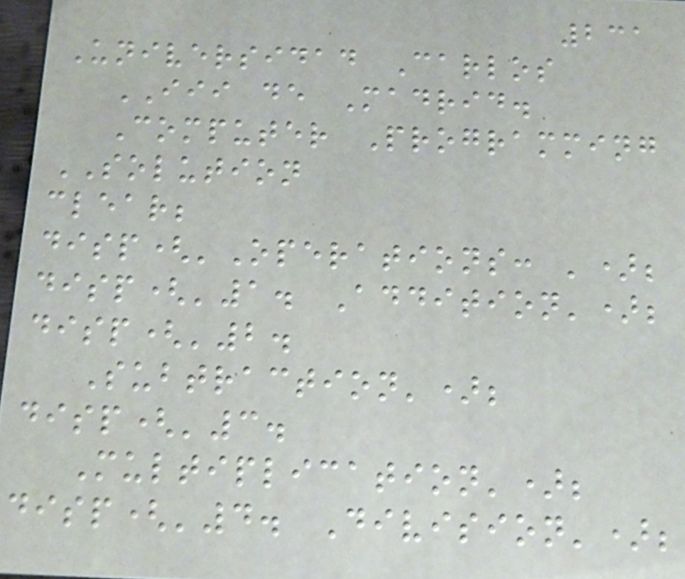231
Universidad Carlos
III de Madrid.
Computer Programming
SOLUTION
clear;
disp('Operations: ');
disp('1. Addition');
disp('2.
Subtraction');
disp('3.
Multiplication');
disp('4. Division');
